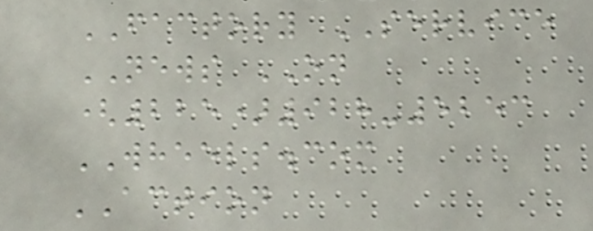FACTORY SERVICE
NEWS ON
(225)928-5253
WHEELS.com
ACTION
